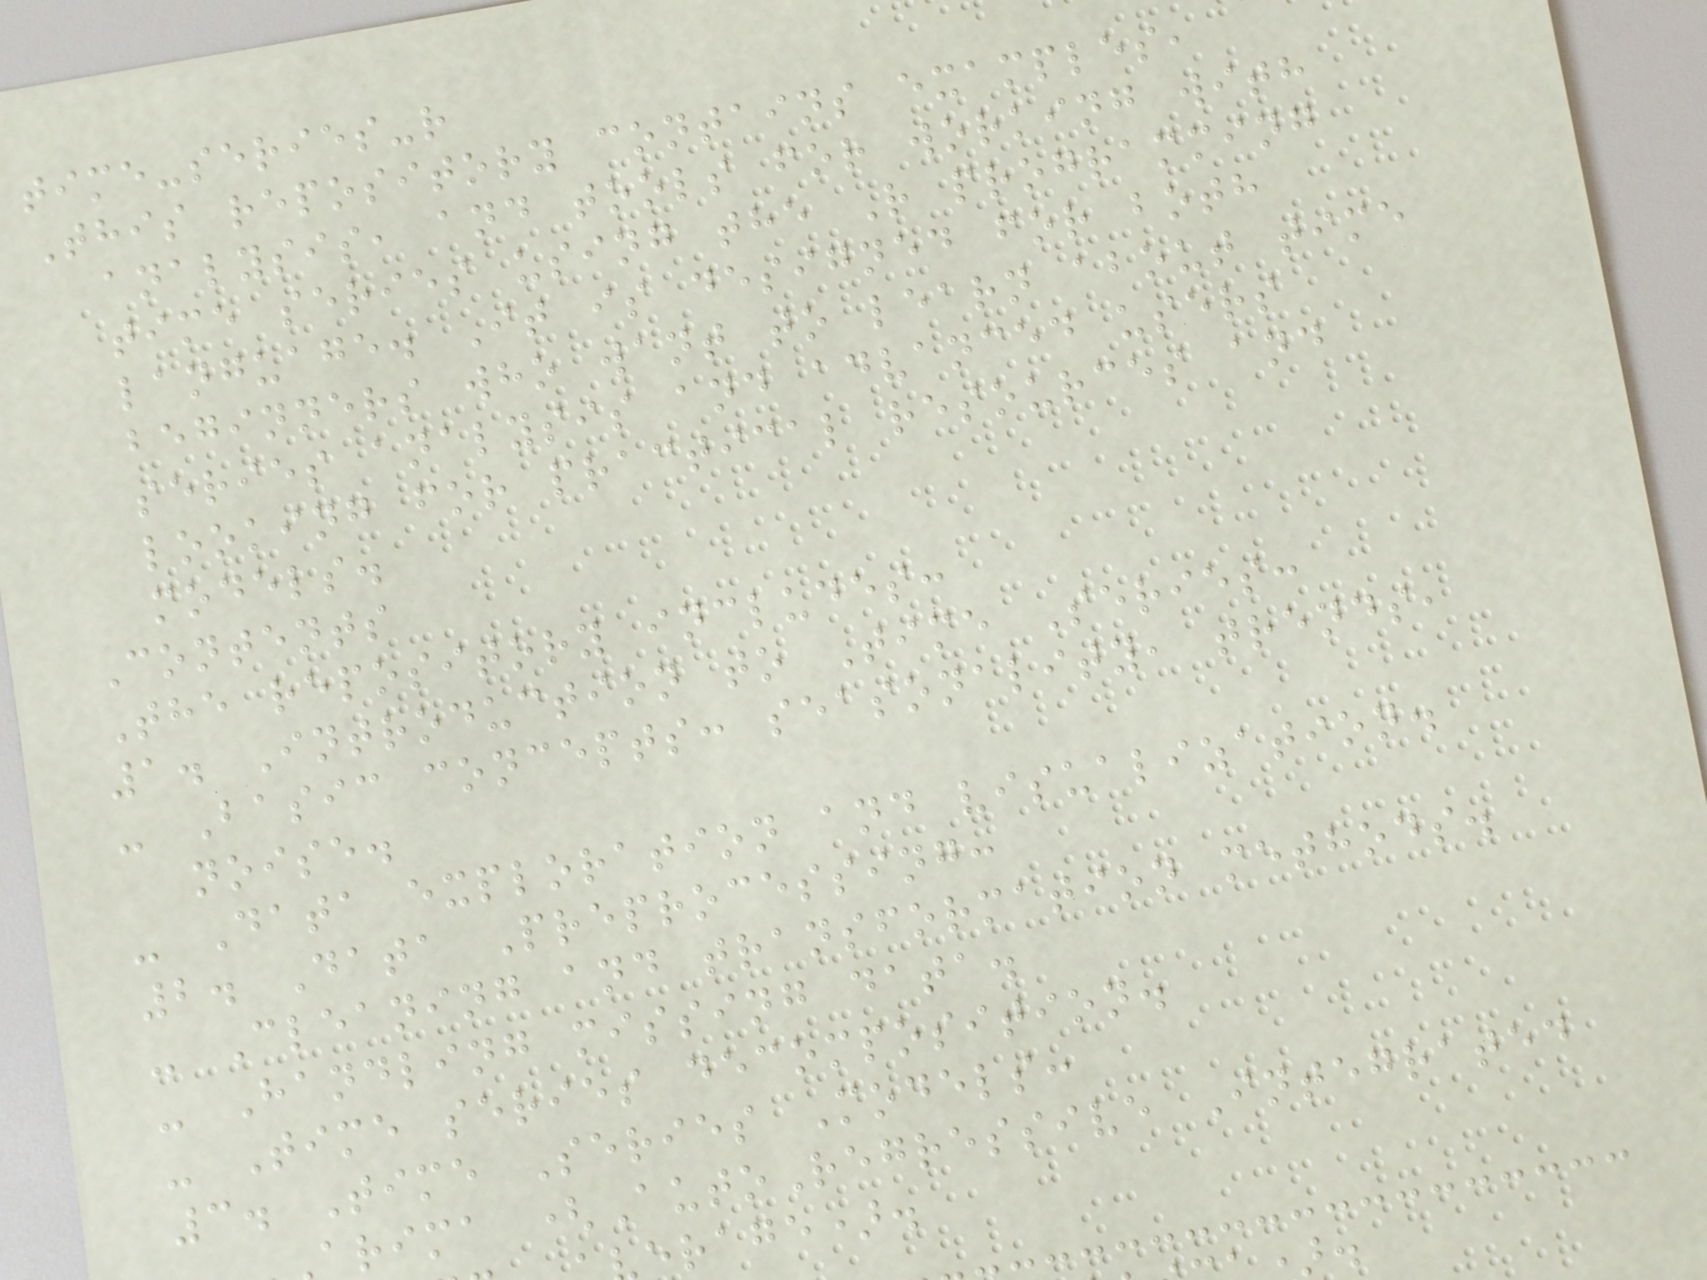time-series-r
This repository contains examples,
analysis, and tools for working with
time series using the R programming
language. It is designed for both
beginners who want to learn about time
series analysis and advanced users
looking for practical resources and
models.
Contents
The repository includes:
1. Introduction to Time Series:
- Basic concepts: seasonality, trends,
noise.
- Data exploration and visualization.
2. Data Preprocessing:
- Cleaning and transformation methods.
- Handling missing data.
- Time series decomposition.
3. Time Series Models:
arima (AutoRegressive Integrated
erage).
